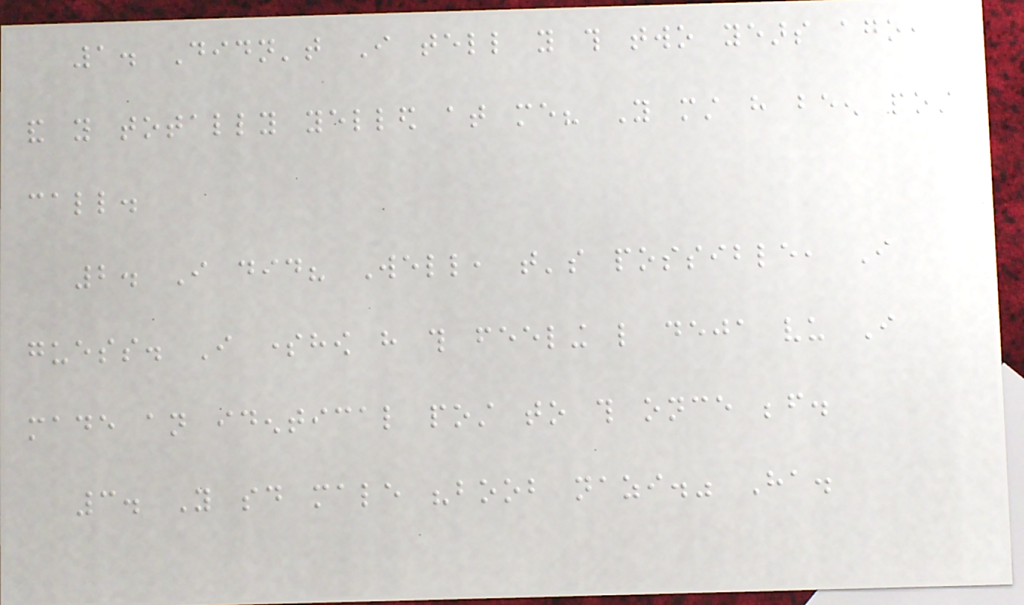1. Didn't I tell you this two years ago,
and you totally yelled at me? You must have been post
call.
2. I did? Well, that's possible, I
guess. I somehow have this feeling like deja vu I
made an identical post to this once before.
3. You said male "boob nazi." Ha.
